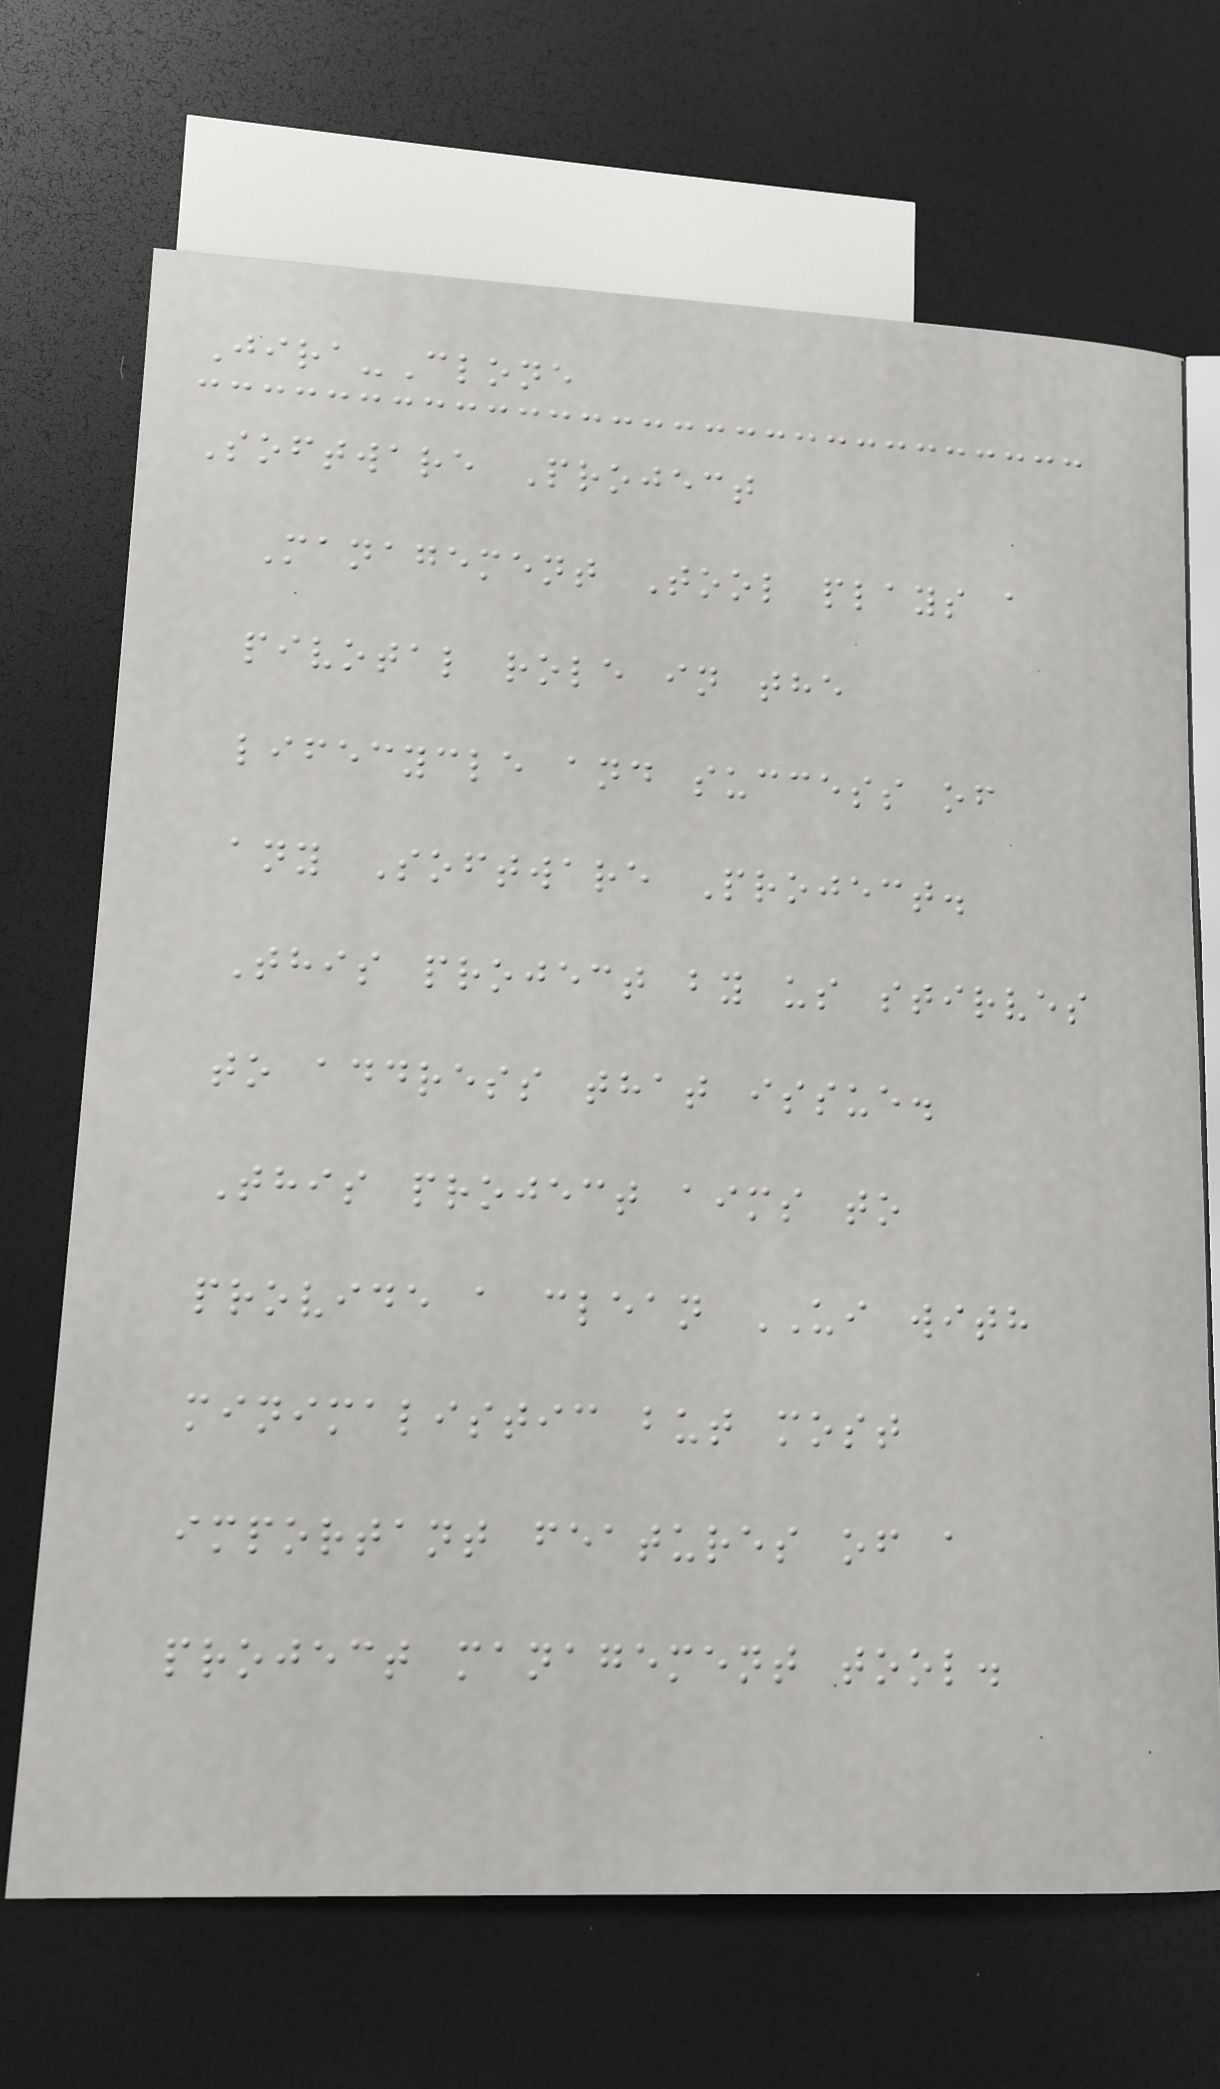Jira-Clone
Software Project
Management Tool plays a
pivotal role in the
lifecycle and success of
any Software Project.
This project by us stirves
to address that issue.
This project aims to
provide a clean UI with
minimalistic but most
important features of a
project management tool.
